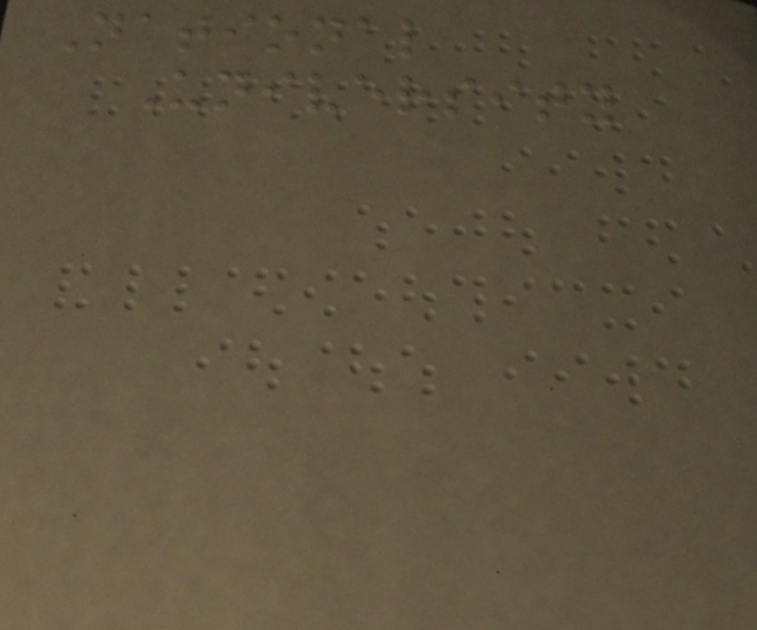National
University
